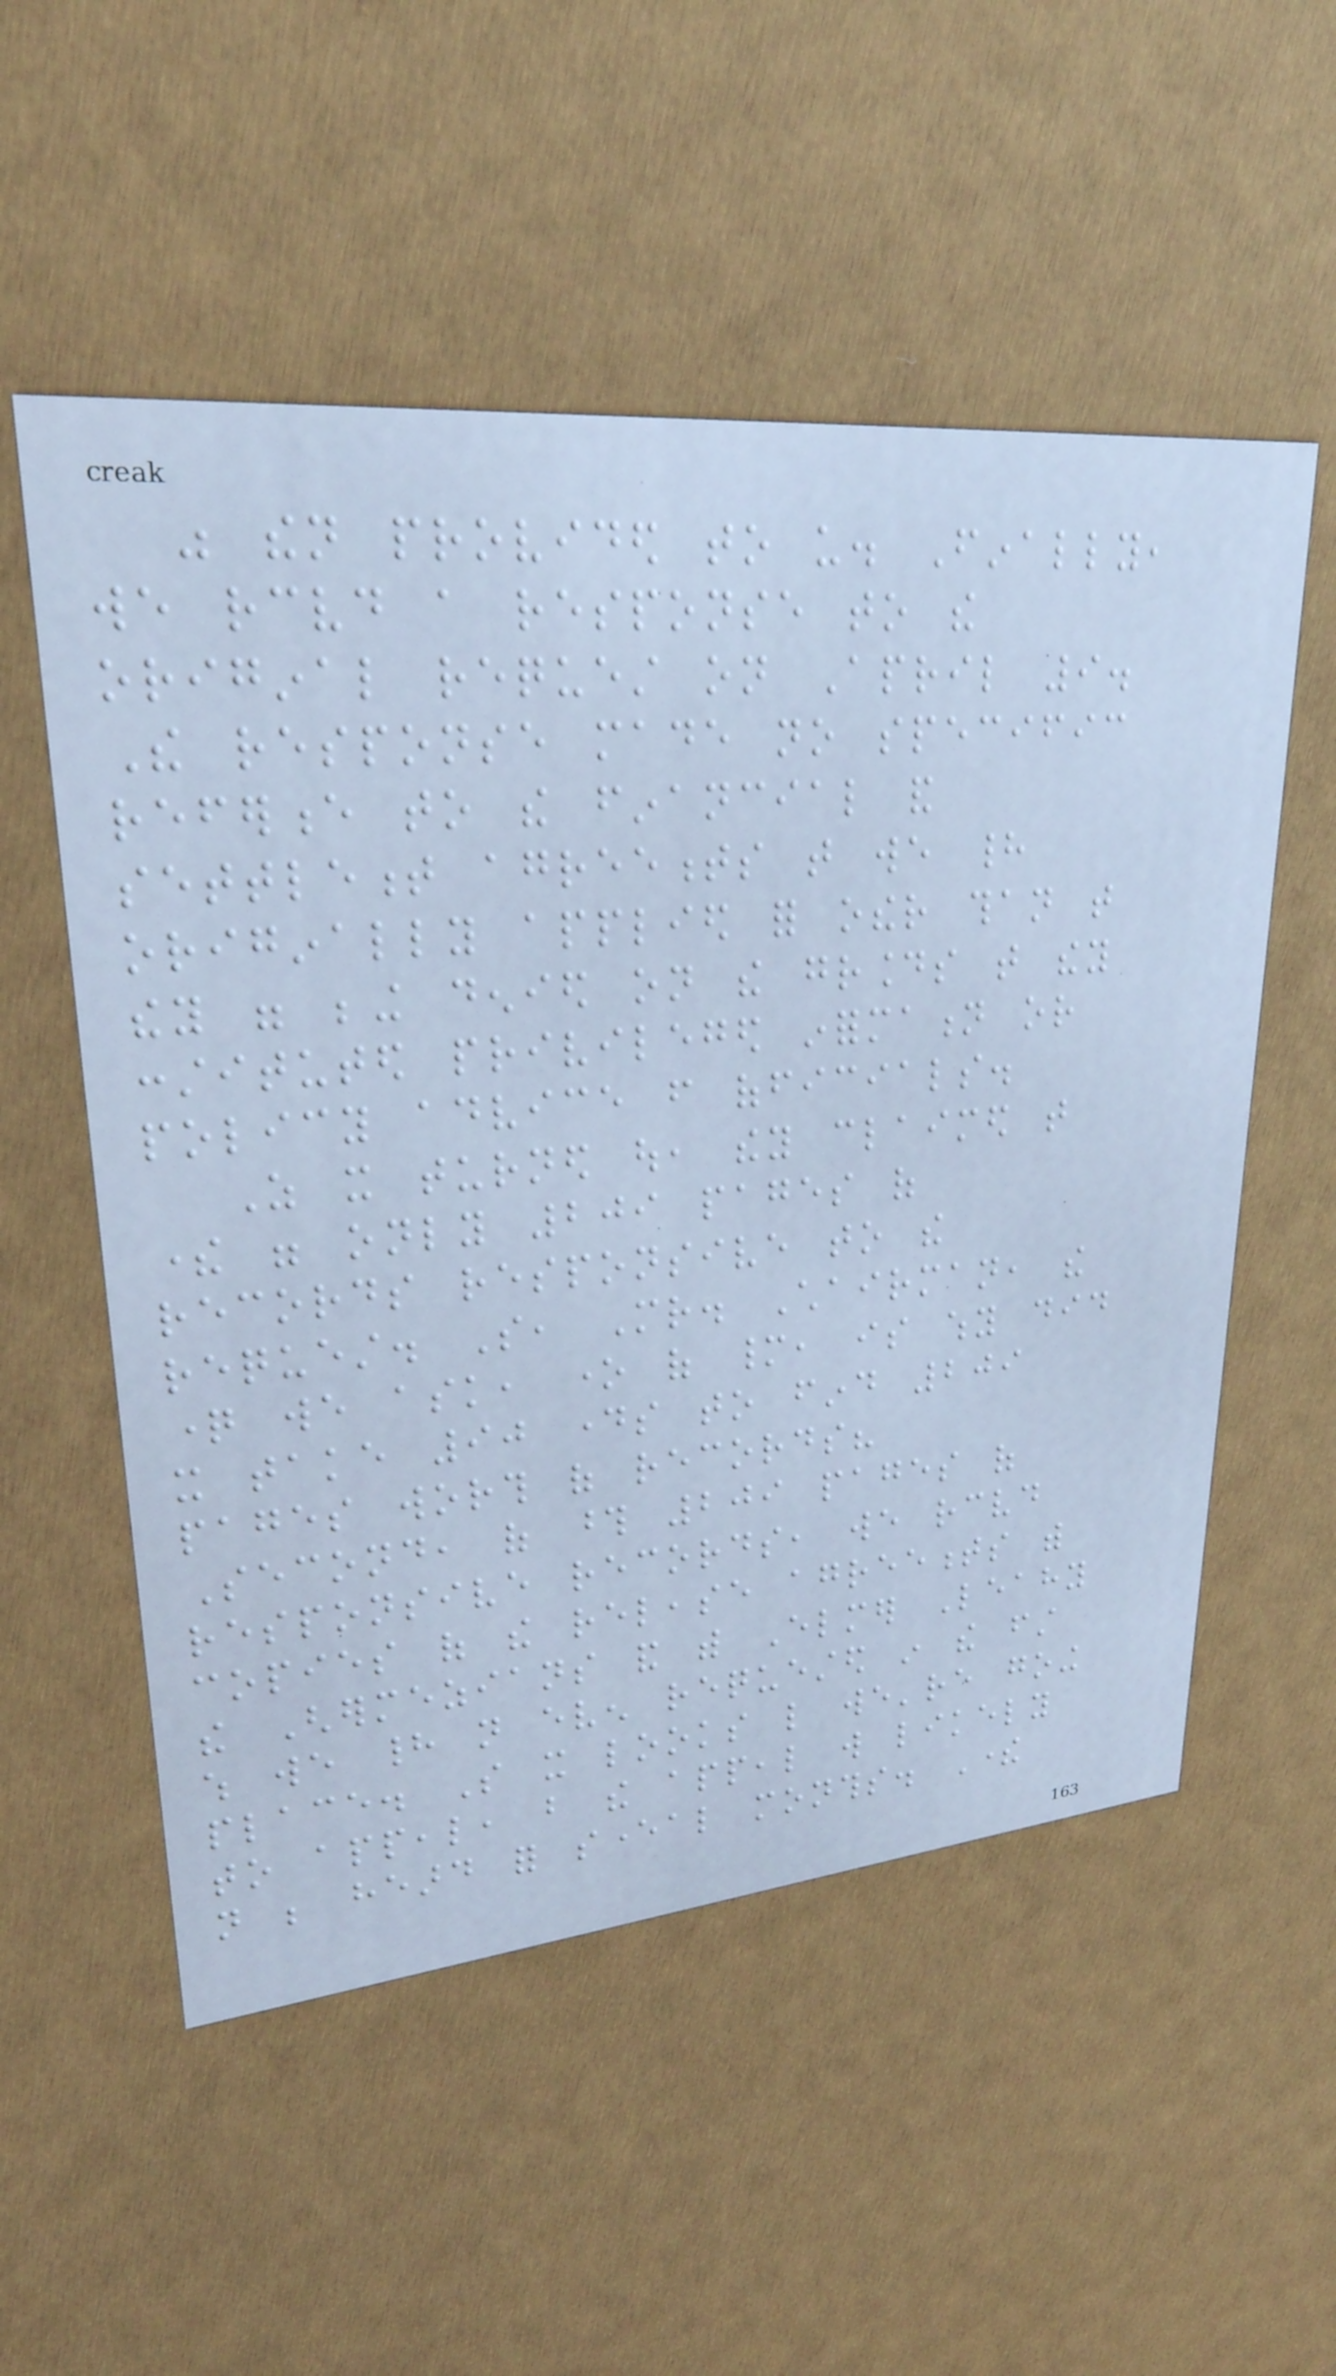was then provided to us. Finally,
we received a response to the
original request on April 9.
The response made no specific
reference to the financial and
settlement agreements that we had
originally applied for other than that
they were being denied on the grounds that they
constituted privileged information or
policy advice from officials.
As it turned out, they claimed that
there were only 209 pages of
records responsive to the
request. So, Mr. Chairman, the
question we ask, one of many, is why did
it take 90 days to find 209
pages worth of records?
Second, of those 209 pages of
responsive records, we received
copies of the release agreements with
the Ghermezians and with Elmer Leahy
which we had not even requested in the first
place. So it looks like we're going
to appeal, but the appeal will likely
not be heard for several months. There
